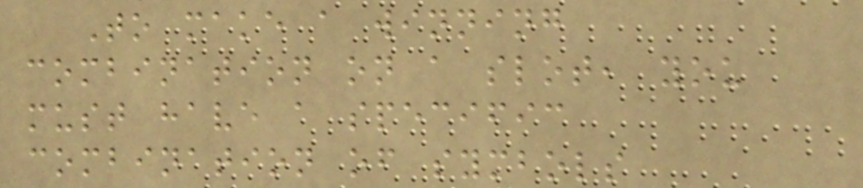To make a winning
combination on a slot, you
must have a specific
combination of symbols
